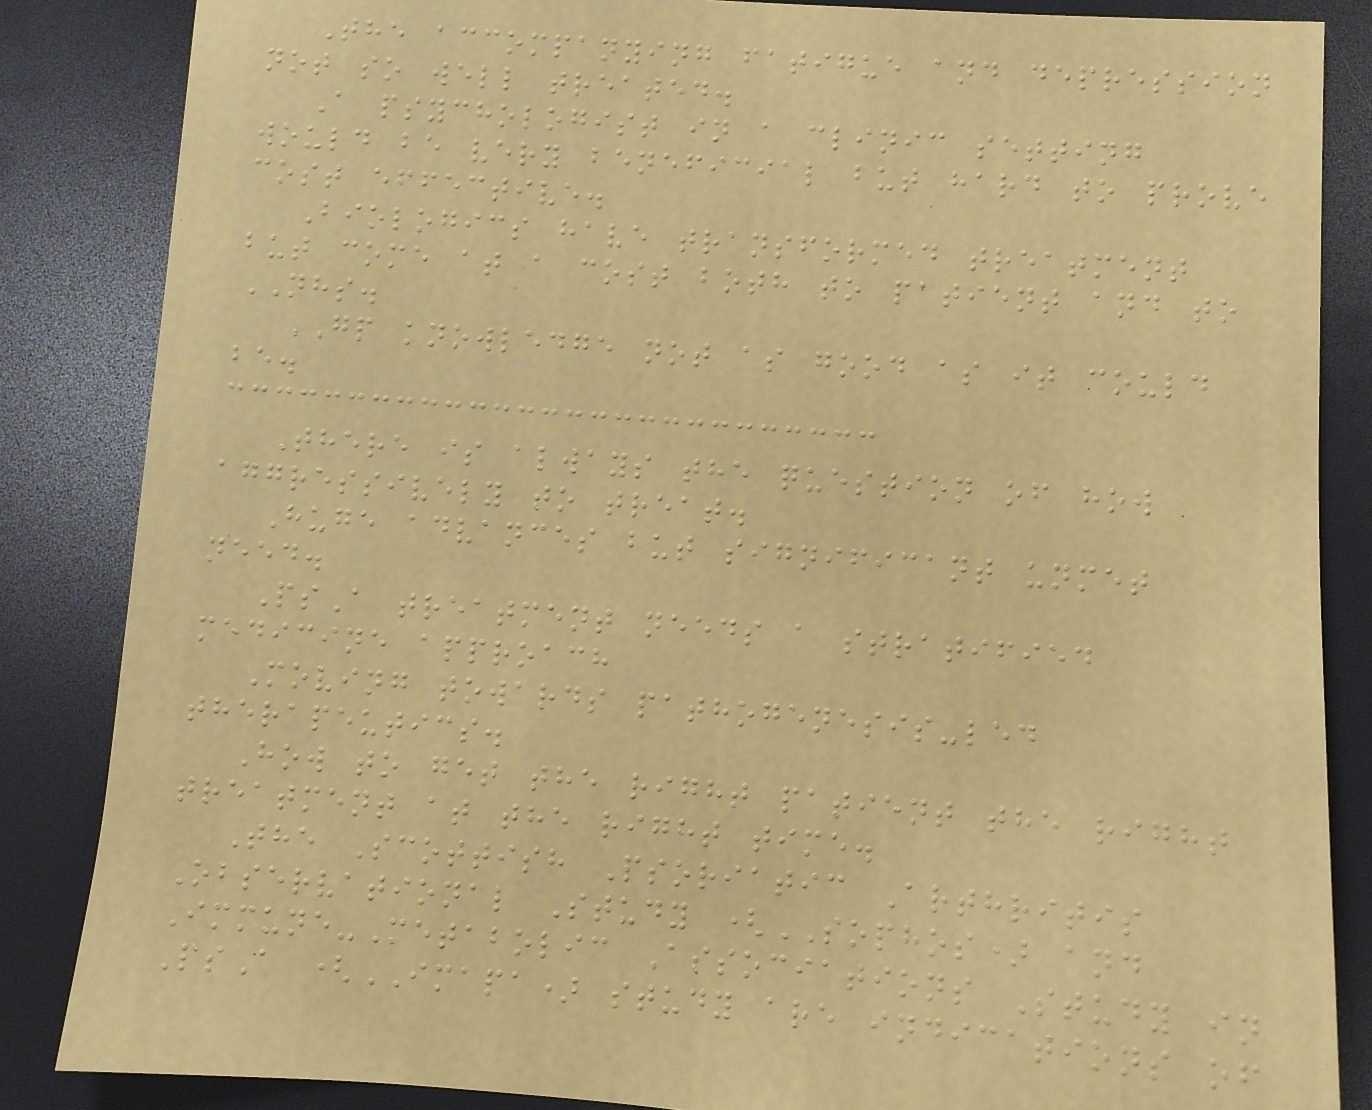The accompanying fatigue and depression
not so well treated.
A psychologist in a clinic setting
would be very beneficial but hard to prove
cost effective.
Biologics have transformed treatment
but come at a cost both to patient and to
NHS.
GP knowledge not as good as it could
be.
There is always the question of how
aggressively to treat.
Huge advances but significant unmet
need.
PsA treatment needs a stratified
medicine approach
Moving towards pathogenesis-led
therapeutics.
How to get the right patient the right
treatment at the right time.
The Scottish Psoriatic Arthritis
Observational Study (SOPHOS) and
Immune-Metabolic Associations Study in
PsA (IMAPA) study are indications of
